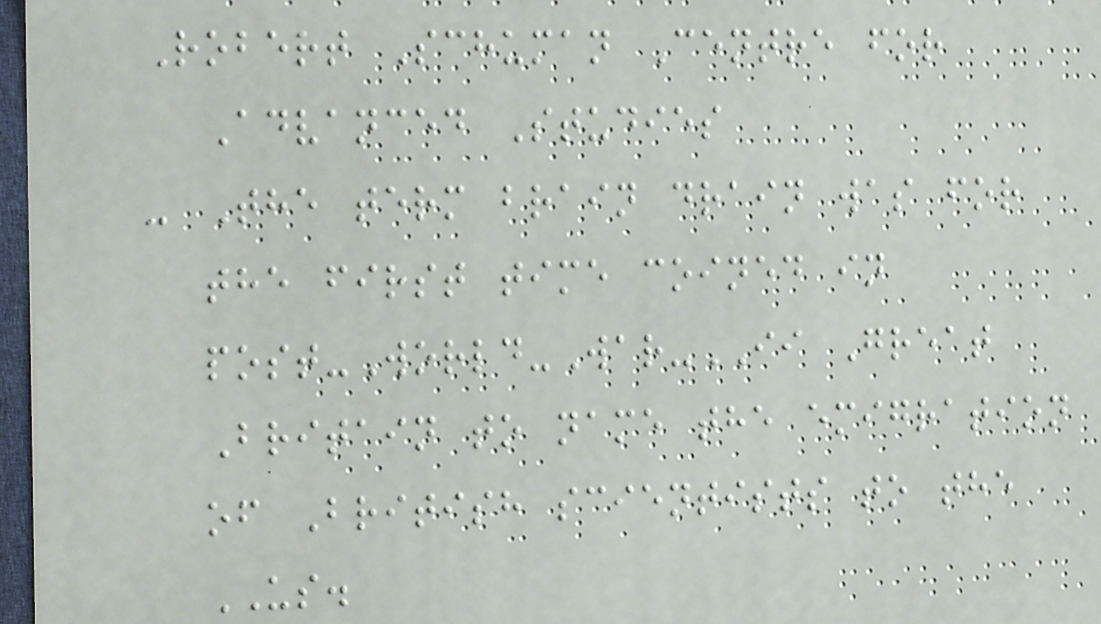Robert Schuman Centre for
Advanced Studies
- The term brain drain was for
the first time coined in
post-World-War-II Great
Britain to name the emigration
of British scientists to the
US.
